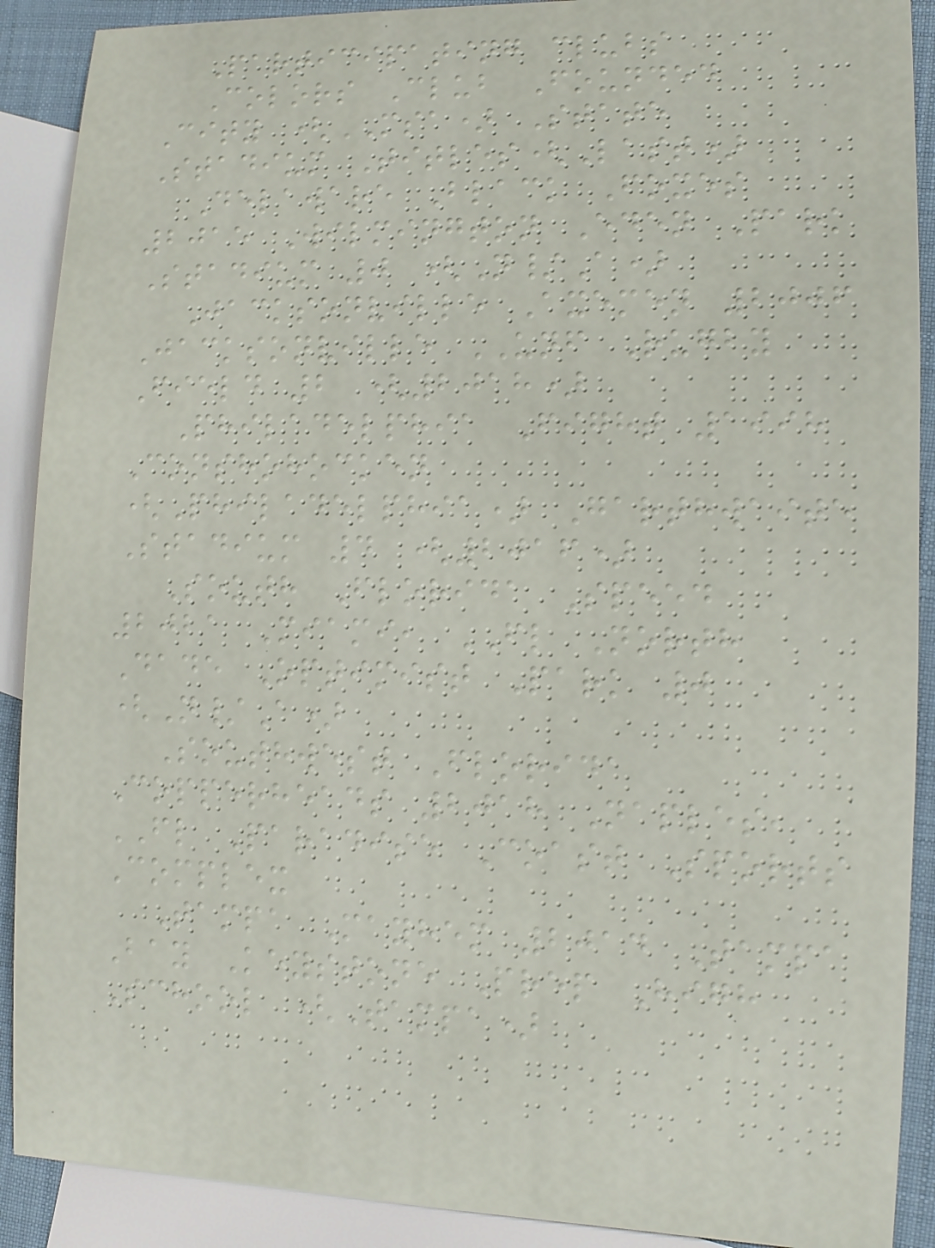Participating clubs
Colors Club Founded
City (MSA) State
Stadium Titles(Last)
Delaware Black Foxes
2015 Wilmington Eden Park
Stadium 0 (N/A)
Jacksonville Axemen 2006
Jacksonville UNF Rugby
Field 2 (2018)
Philadelphia Fight 1998
Conshohocken
(Philadelphia) Garthwaite
Stadium 4 (2016)
South Florida Speed
2021 Miami, FL North
Dade Optimist Park 0
(N/A)
Southwest Florida
Copperheads 2018 Naples,
FL Paradise Coast Sports
Complex
Tampa Mayhem 2014 Tampa
Bay Keystone Prep High
School (Tampa)
